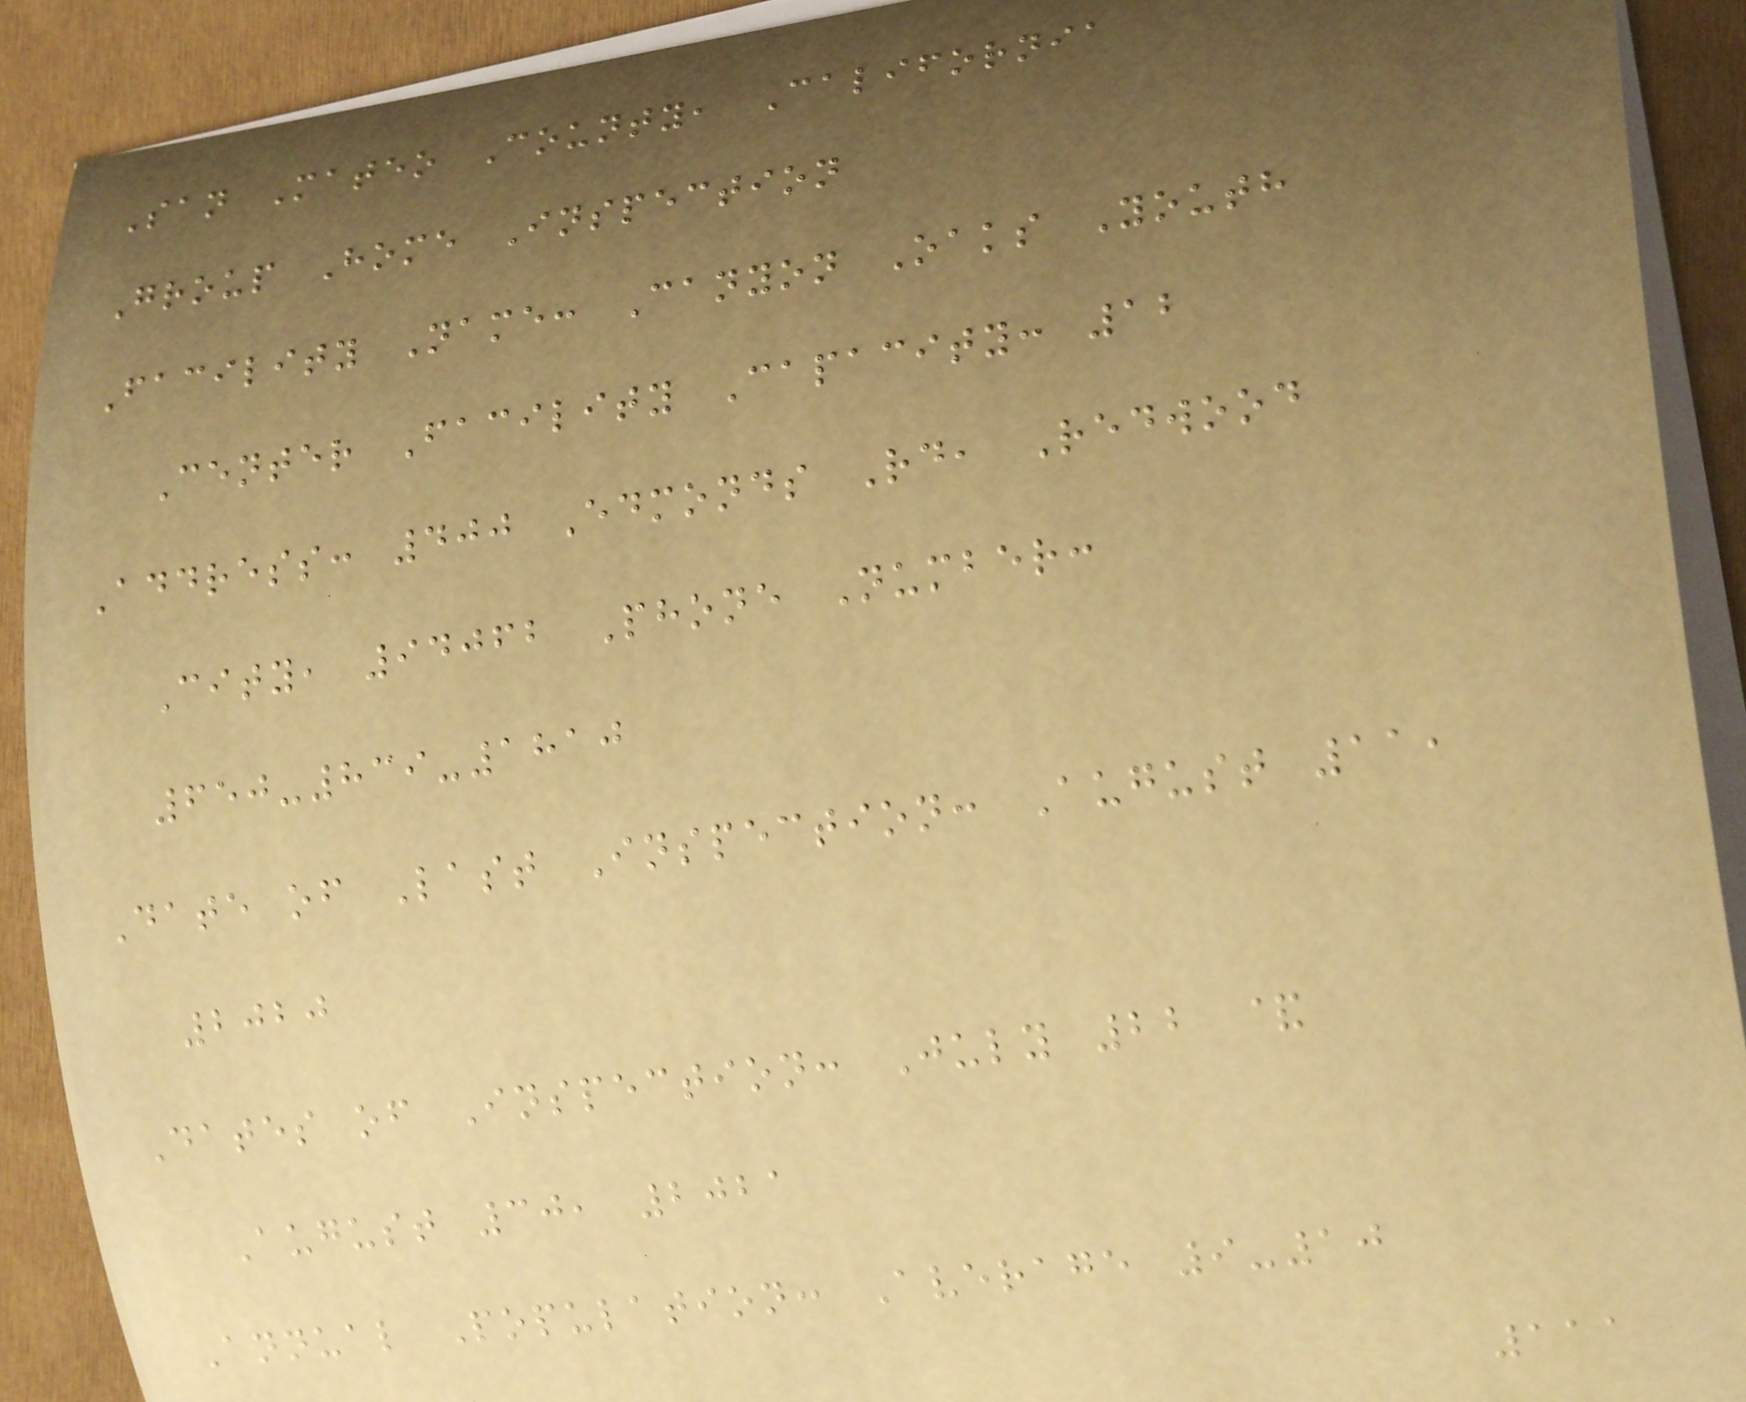San Mateo County, California
Group Home Inspection
Facility Name: Canyon Oaks Youth
Center Facility Capacity: 12
Address: 400 Edmonds Rd, Redwood
City, 94062 Phone Number:
650-839-1810
Date of Last Inspection: August 11,
2020
Dates of Inspection: July 22 &
August 30, 2021
Annual Population: Average 9-10
111
